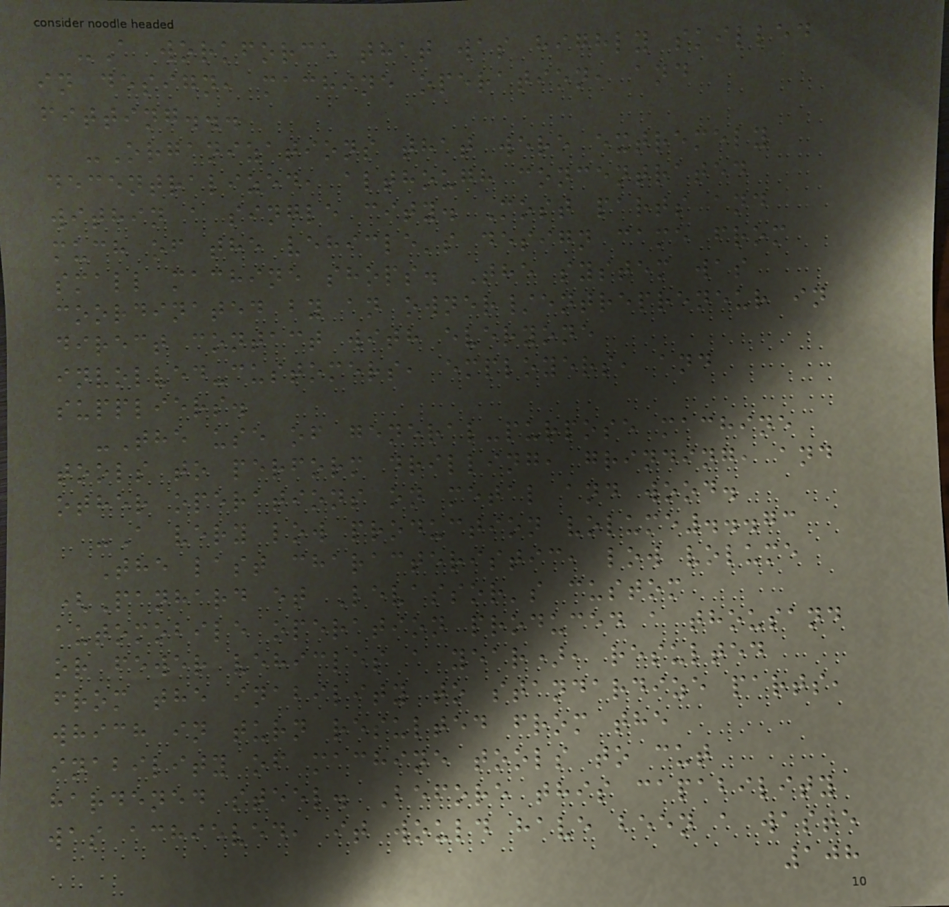-A workforce that was highly skilled
in design, machine operation, and
fitting...
-Organizations that were extremely
decentralized, although concentrated
within a single city. Most parts and
much of the vehicle's design came from
small machine shops. The system was
coordinated by an owner/entrepreneur in
direct contact with everyone
involved-customers, employers, and
suppliers.
-The use of general-purpose machine
tools to perform drilling, grinding, and
other operations on metal and wood.
-A very low production volume...73
The last characteristic, low volume
(Panhard et Levassor's custom
automobile operation produced a thousand
or fewer vehicles a year), resulted
from the inability to standardize parts,
which in turn resulted from the
inability of machine tools to cut
hardened steel. Before this capability
was achieved, it would have been a waste
108
